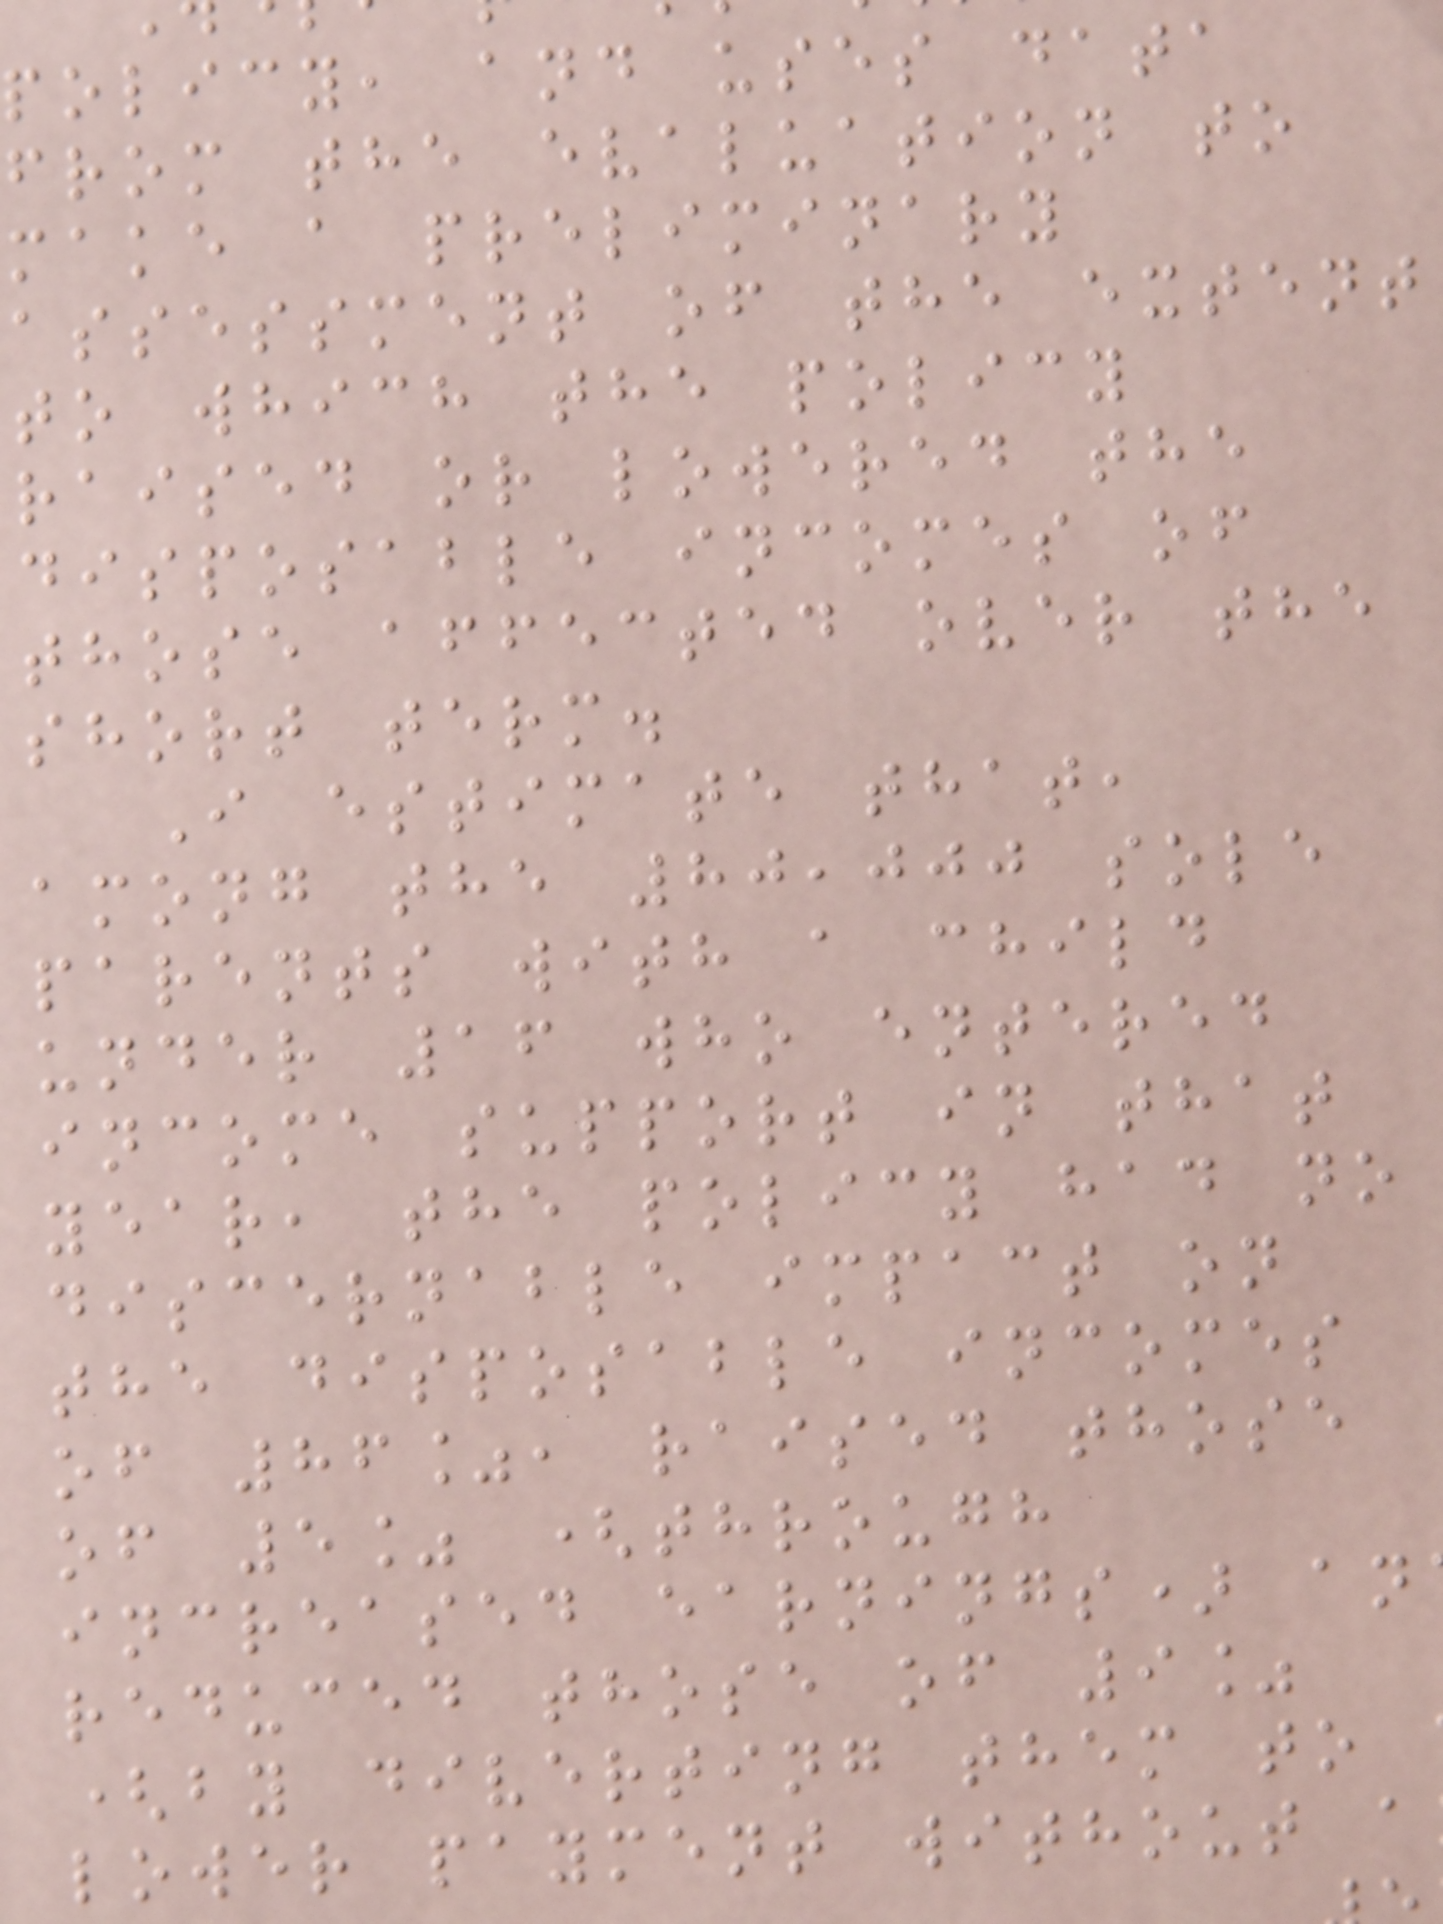policy, and uses data
from the evaluation to
make a preliminary
assessment of the extent
to which the policy
raised or lowered the
disposable incomes of
those affected over the
short term.
I estimate that,
among the 80,000 sole
parents with a child
under 16 who entered
income support in that
year, the policy had no
discernable impact on
the disposable incomes
of 86%, raised those
of 5% (through
increased earnings) an
reduced those of 9%
(by diverting them to
lower payment without a
